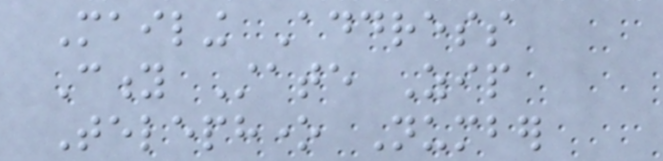Mailing Address
City State Zip
Telephone Number
